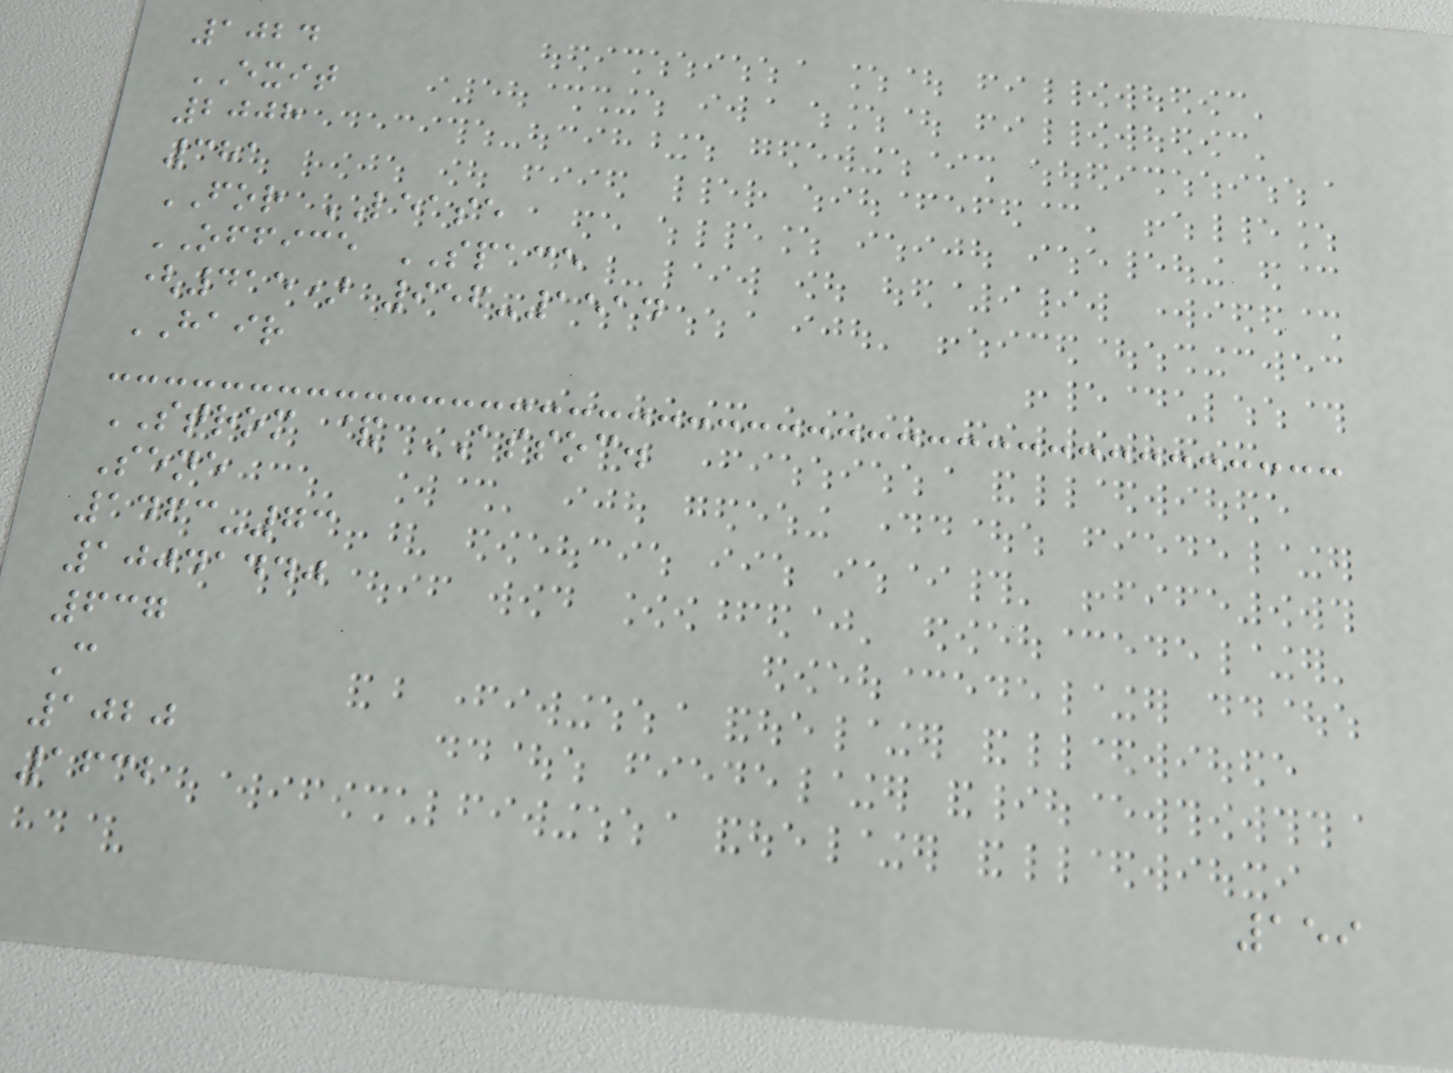1024
EXIT
2008
381
FOR LEASE
OFFICE SPACE
(415) 956-1514
HAIR
STROM & ASSOC.
Sene
1463-73
10041440
637
C
1020
1632
159
